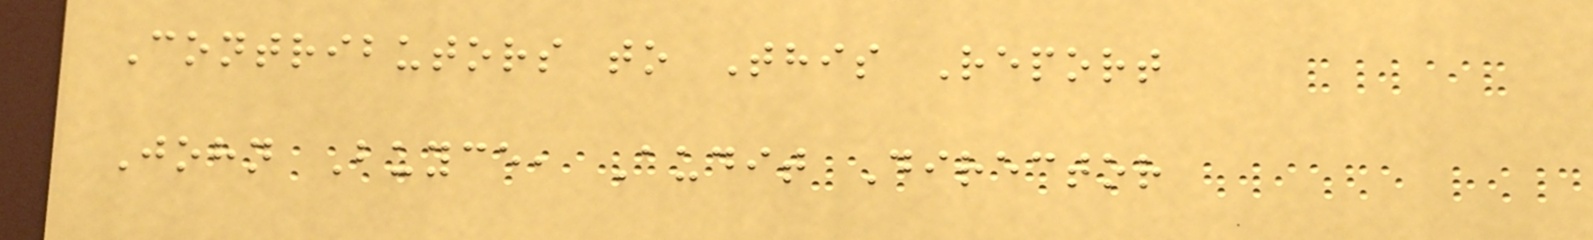Contributors to This Report
John Buyce, Audit Director
